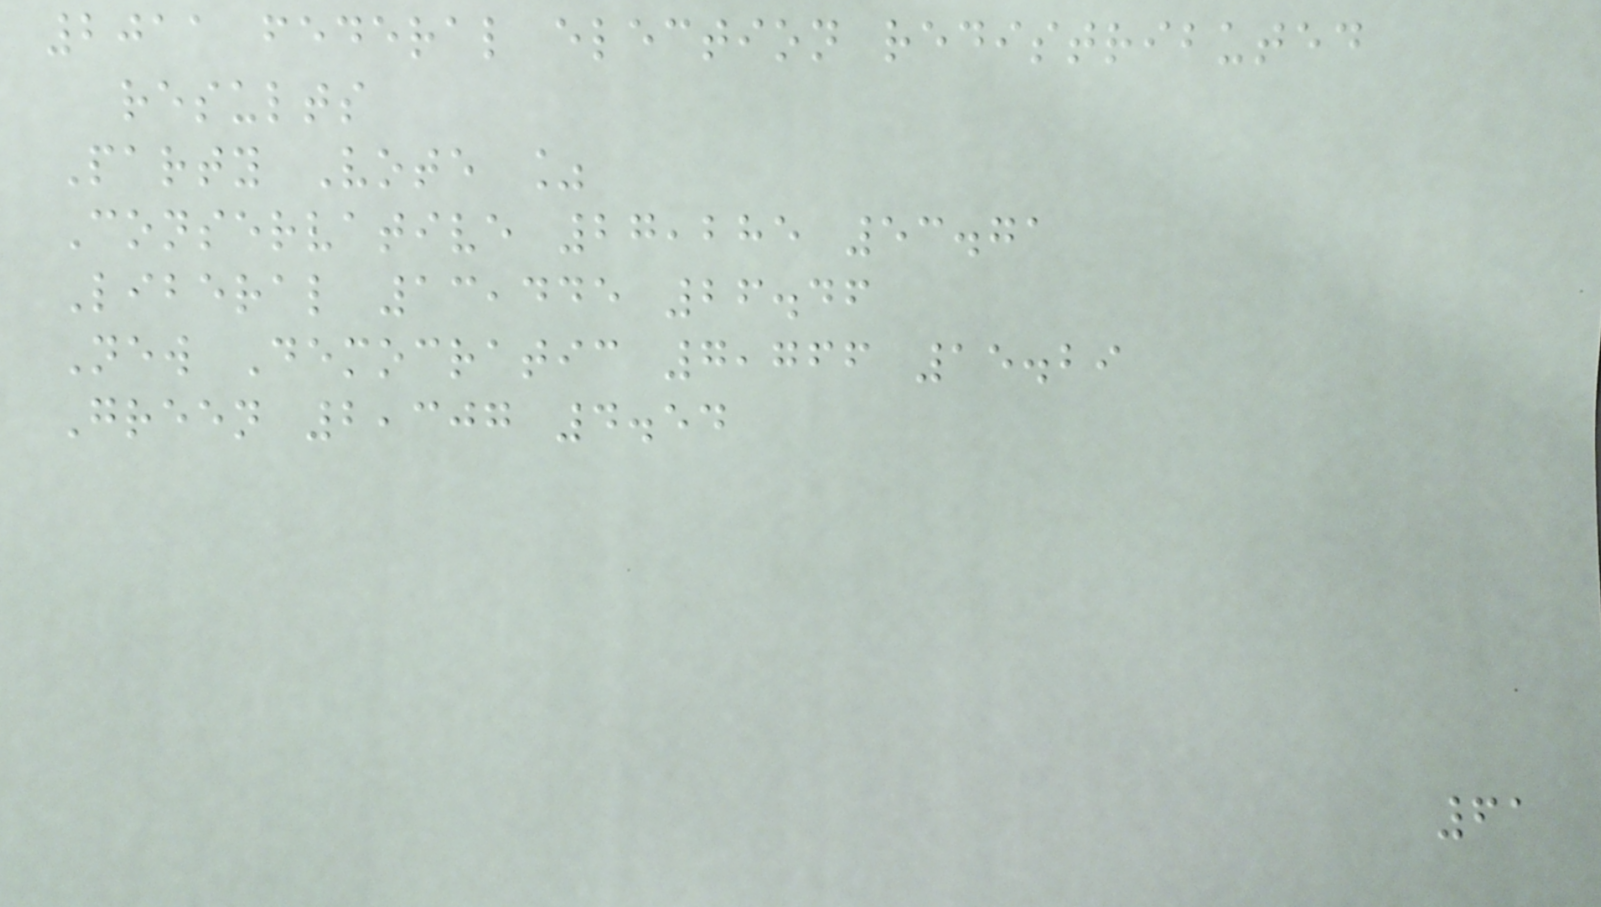2011 federal election redistributed
results
Party Vote %
Conservative 27,285 53.71
Liberal 13,445 26.46
New Democratic 7,766 15.29
Green 2,307 4.54
61
